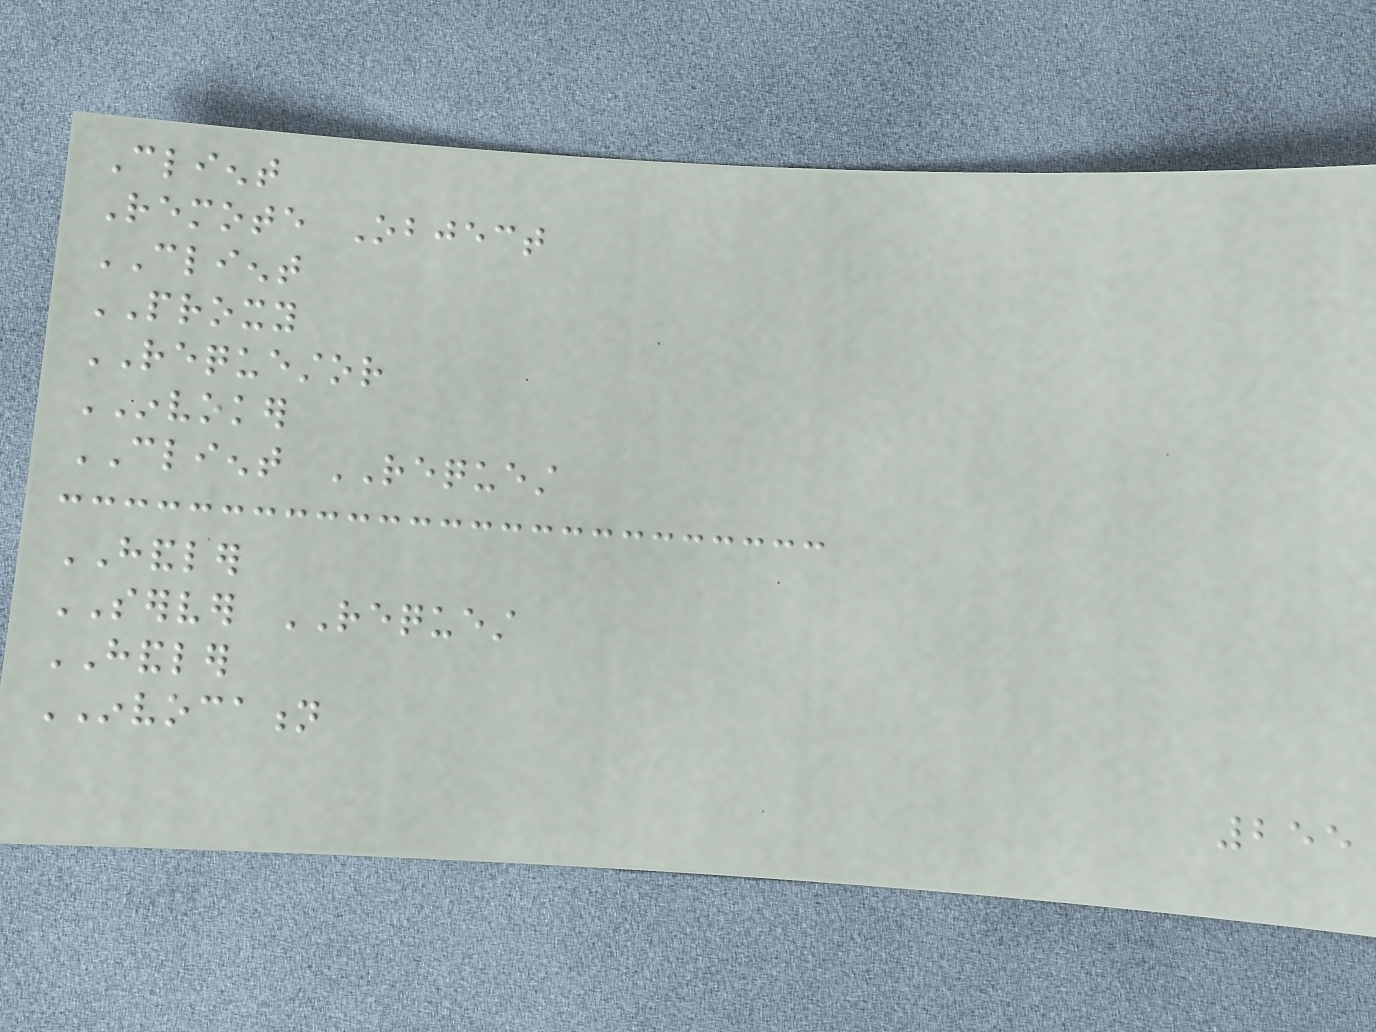Client
Remote Object
CLIENT
PROXY
REQUESTOR
INVOKER
CLIENT REQUEST
HANDLER
SERVER REQUEST
HANDLER
INVOCATION
255
